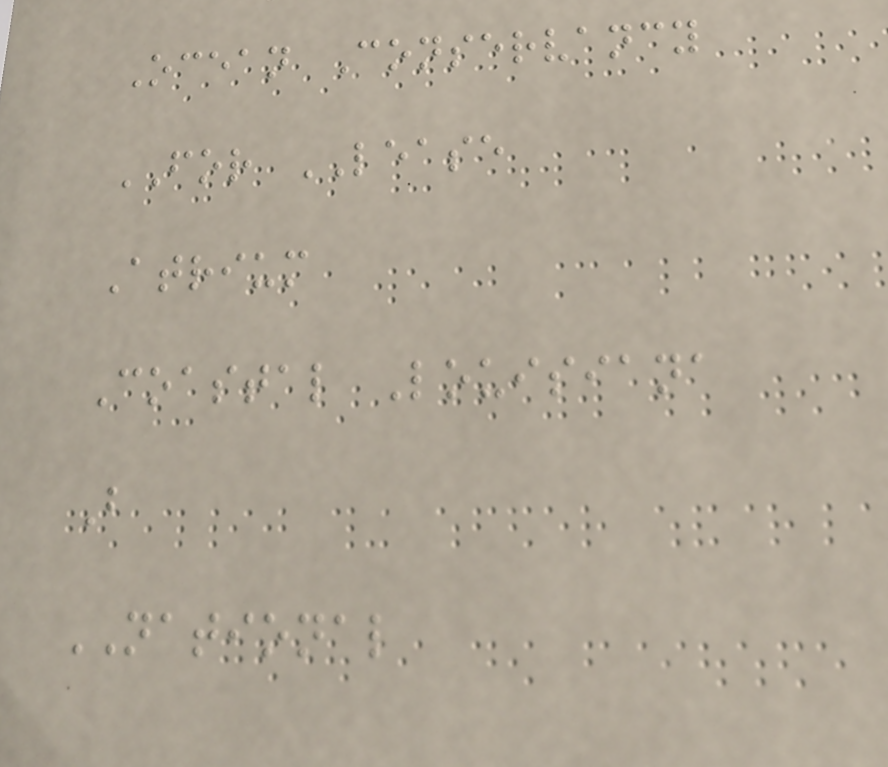Ocean Conservancy
FOR LEASE
Atrium
Coastal Louisiana
B
NATIONAL
